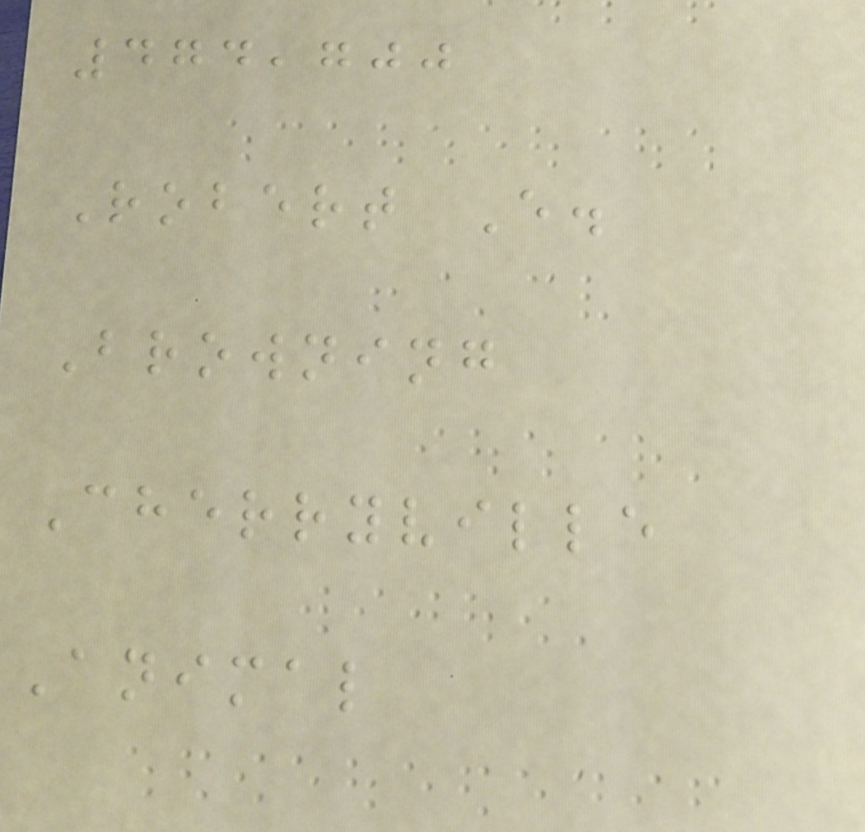474,700
Robert E.
Browning
Cherryville
Animal
